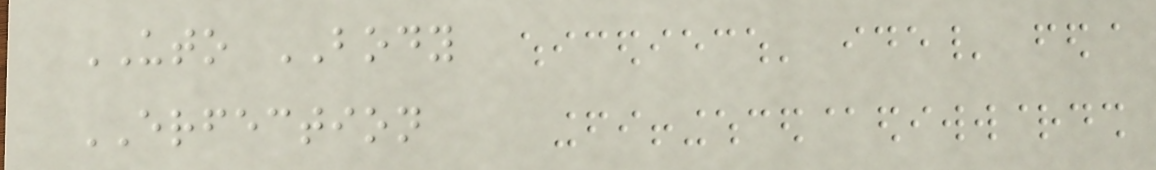UTO BODY
ERFECTION
